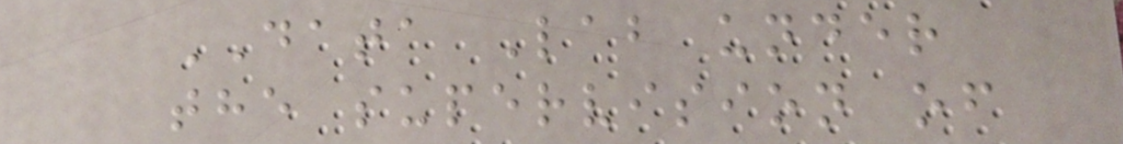DATA Lab under
the supervision of
